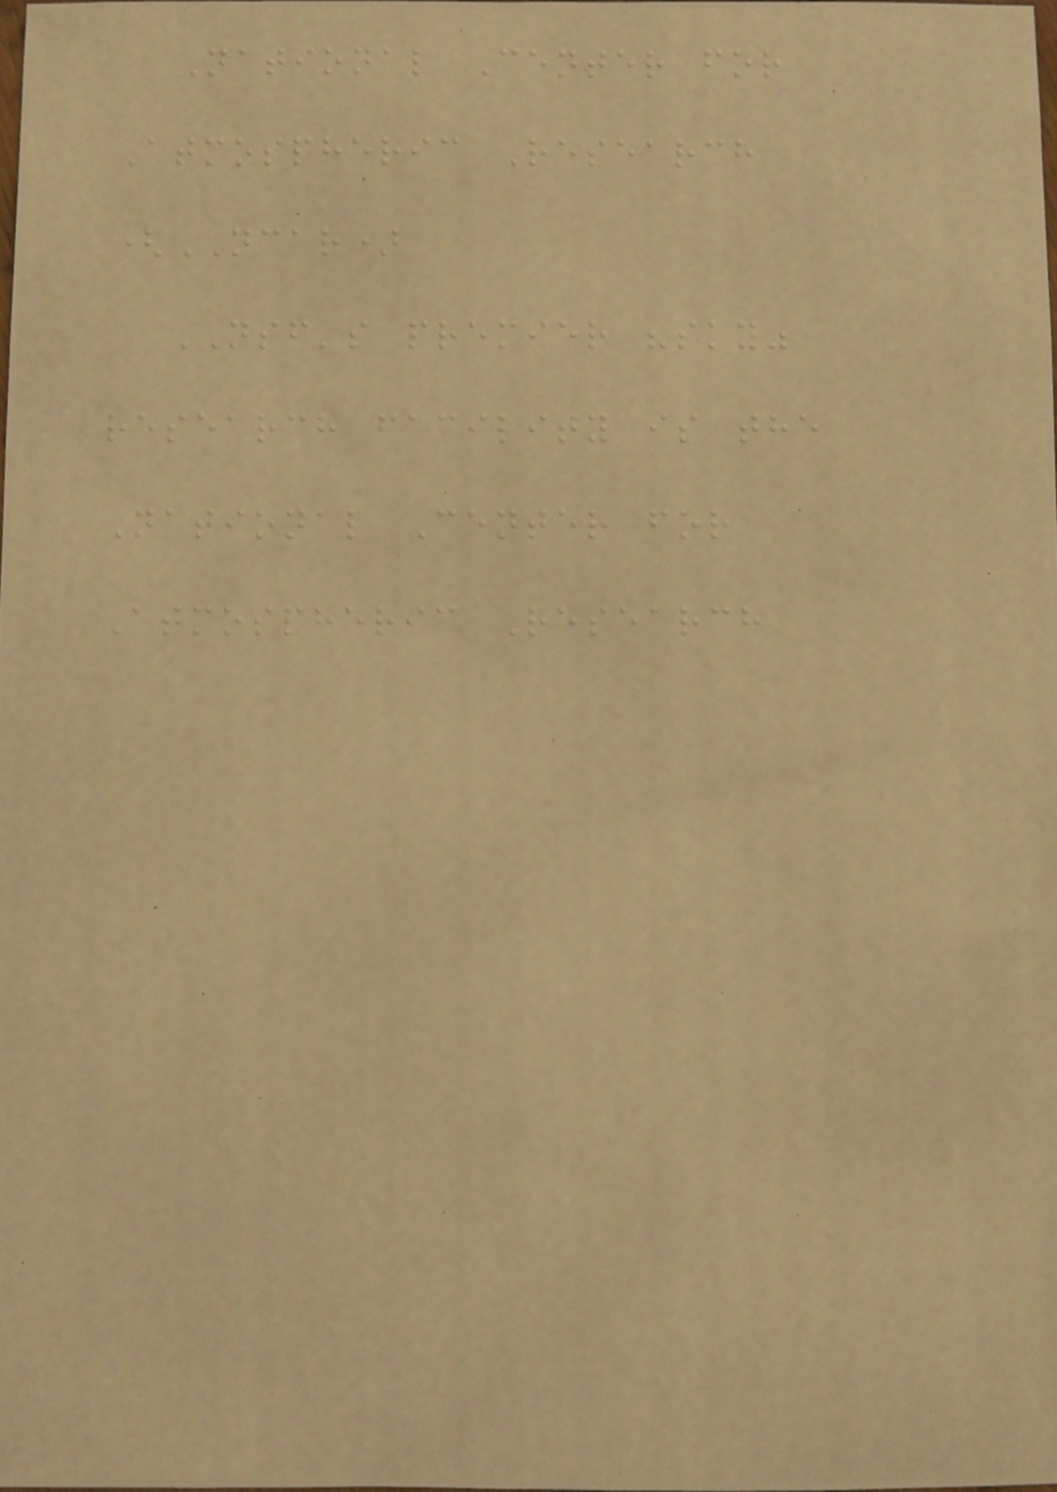National Center for
Atmospheric Research
(NCAR)
NSF's premier "sky"
research facility is the
National Center for
Atmospheric Research
